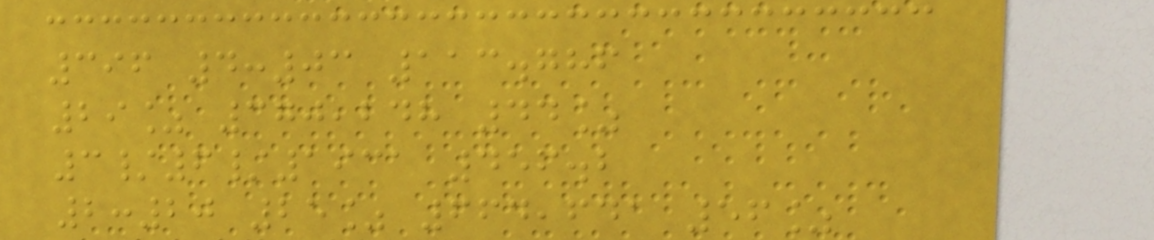396 4:03 113.786
29% 370,248 44%
3/6/1931 456.2
2:20 25% 664,641 56%
